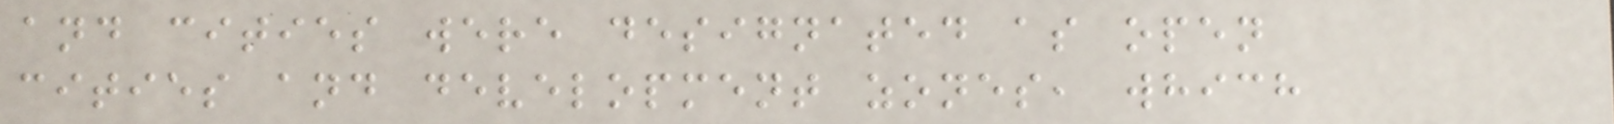and cities were designated as open
cities and development zones, which
